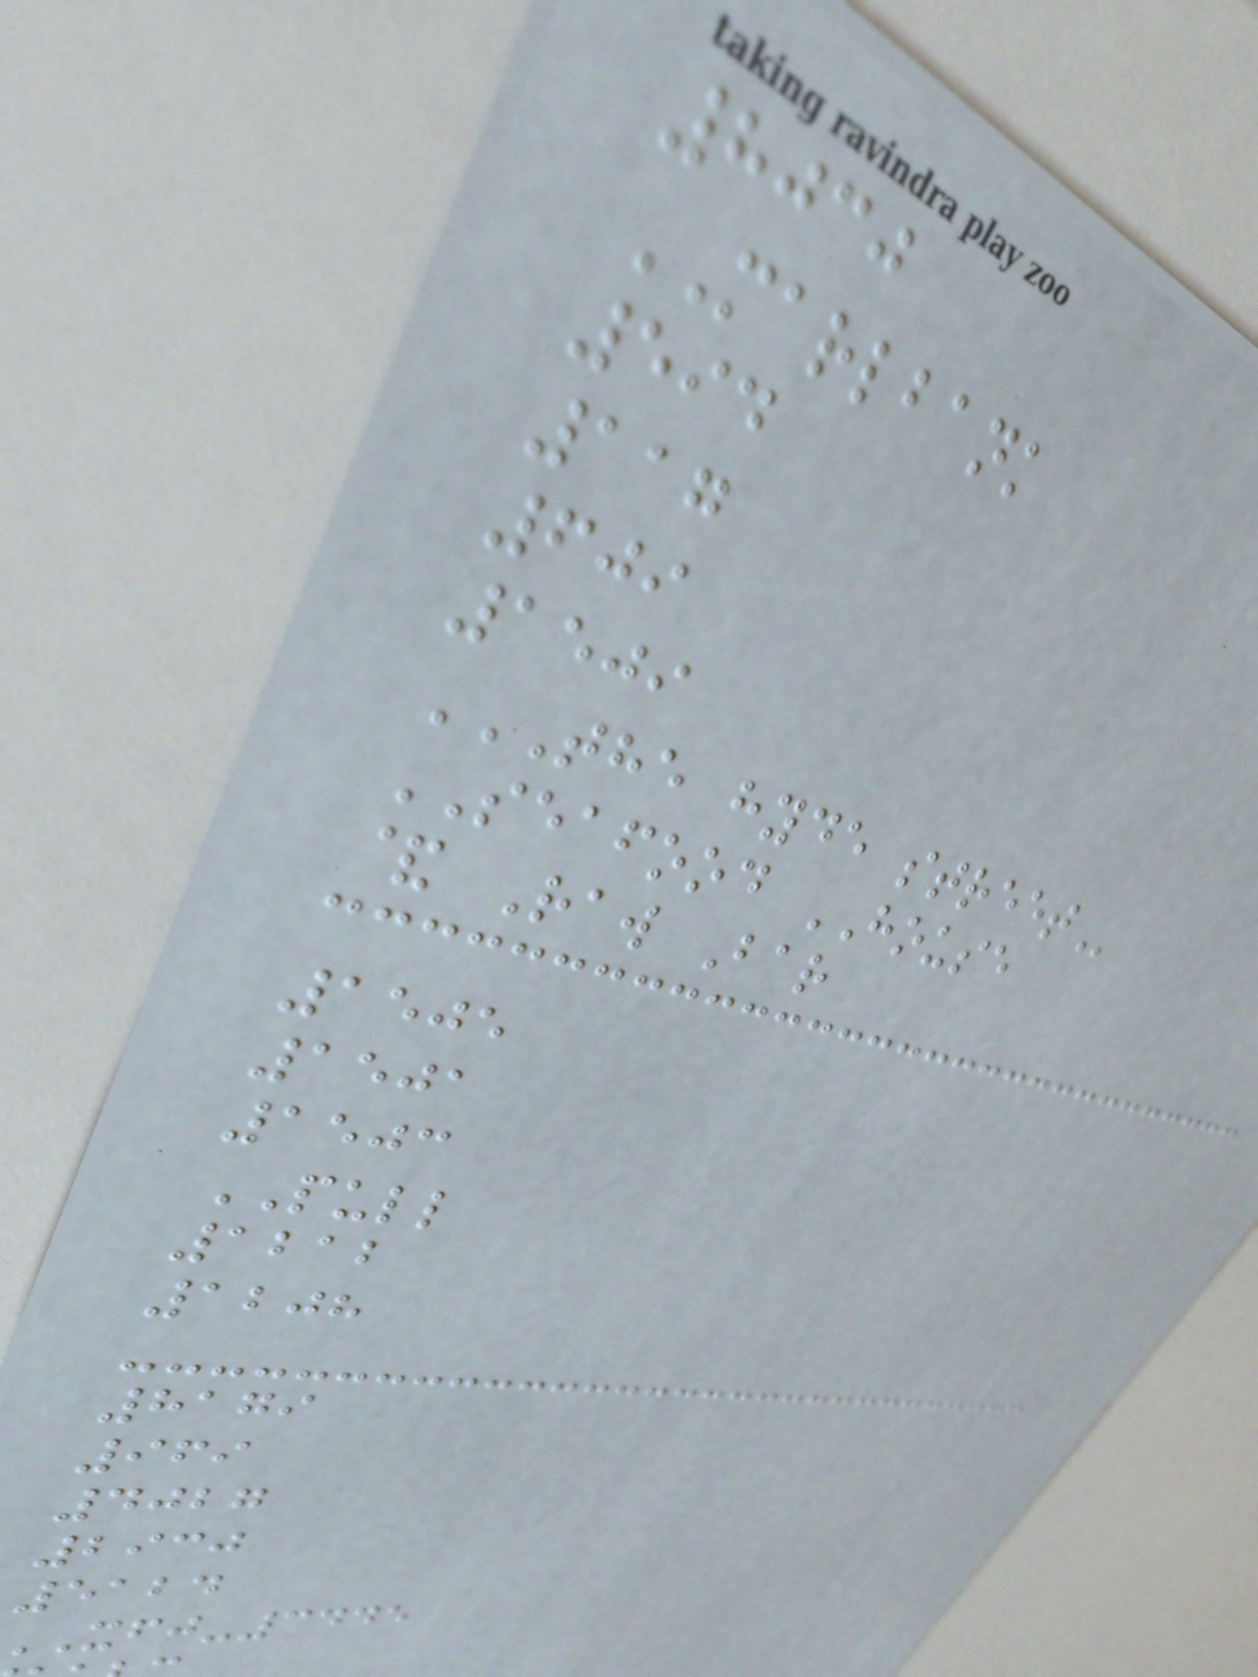8030
MARLBANK
594
117
609
1509
THE HYDE STREET
SEAFOOD HOUSE
& Raw Bar
1505
1501
1503
PULL
1212
1208
8179
969
4027
2930
5124
xfj-3445
